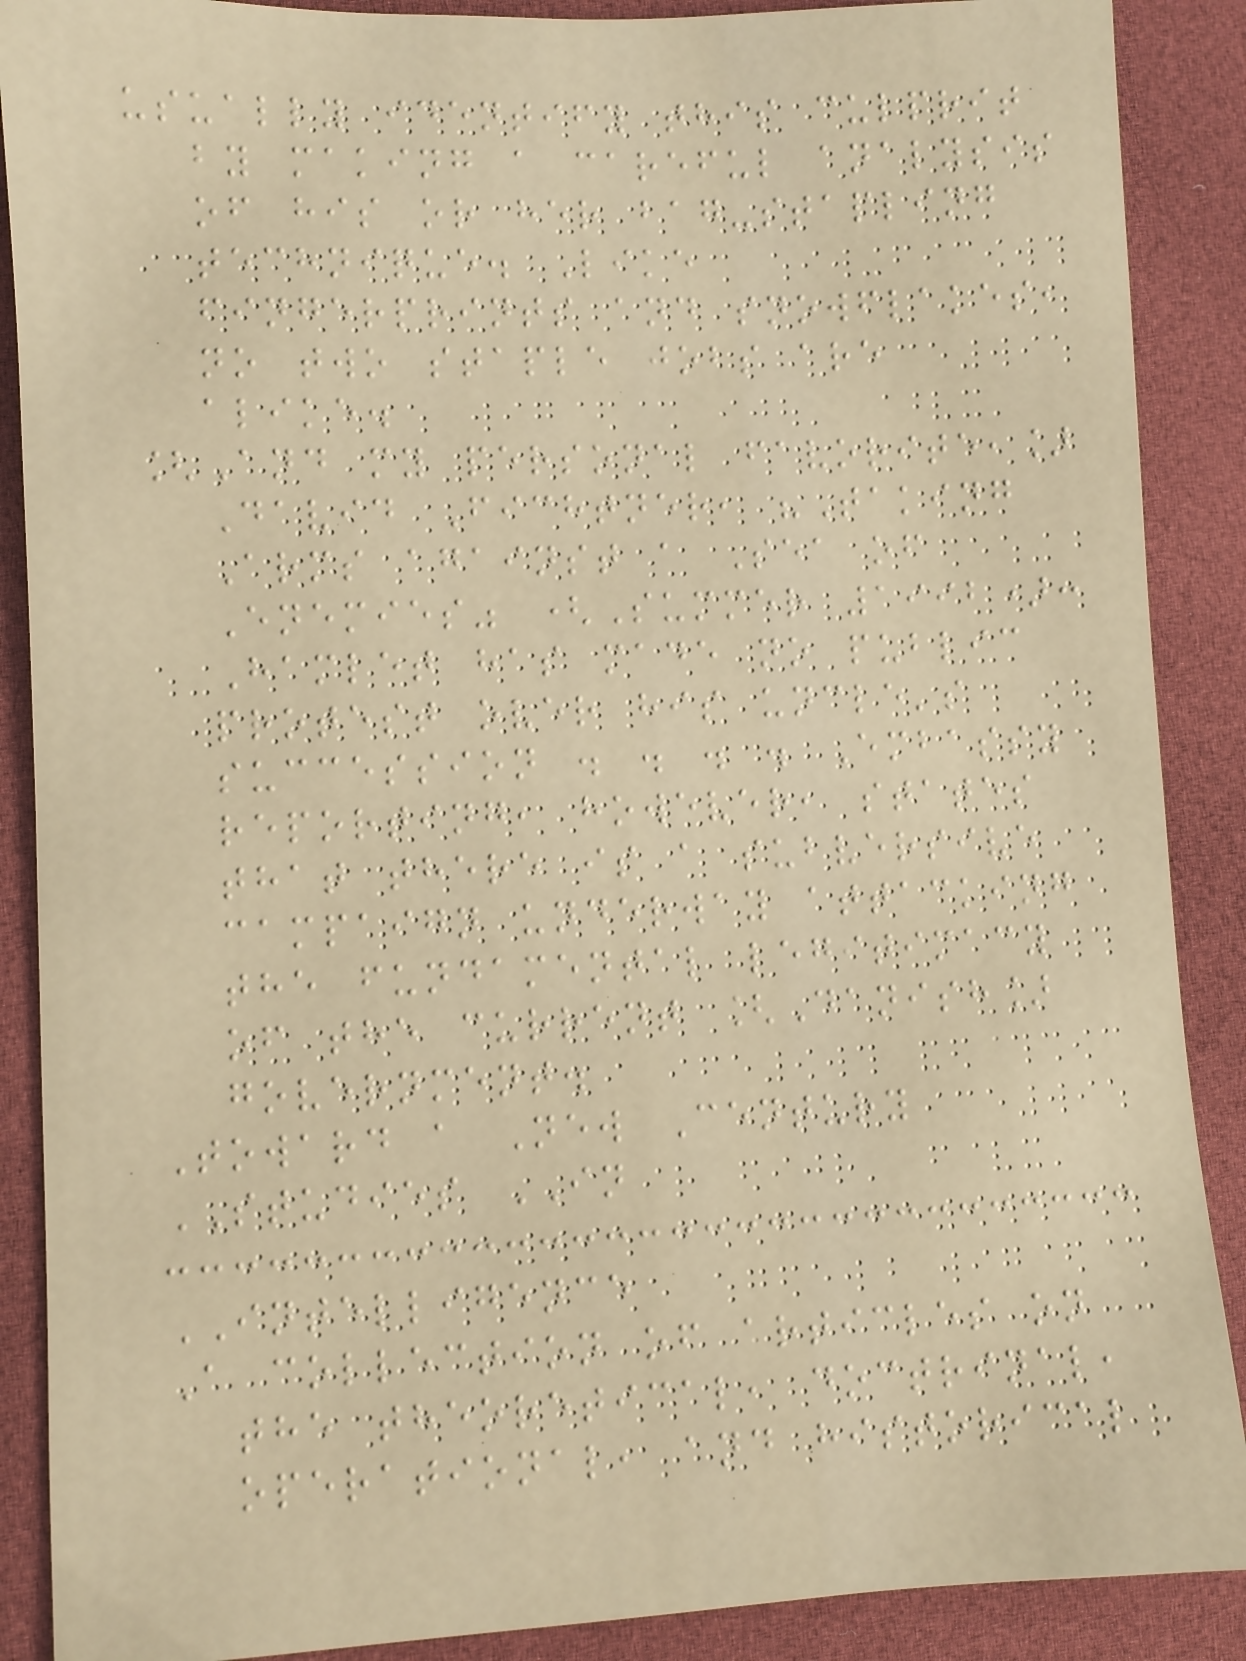usually identify this culprit
by making a careful analysis
of his or her bag-stapling
technique. Like
fingerprints and snowflakes,
no two staple jobs are
alike.
[And my personal favorite,]
David Fichtner, "Taking
Arms against a Sea of
Enemies" (Summer 1992):
Hamlet has made no public
protest over his uncle's
succession . . . . Embassy
reporting, however, states
that there is a subversive
campaign underway attacking
the fundamental legitimacy
of the current [Danish]
government.
Toward a New Century
STUDIES IN
INTELLIGENCE
A collection of articles on
the theoretical, doctrinal,
operational, and historical
